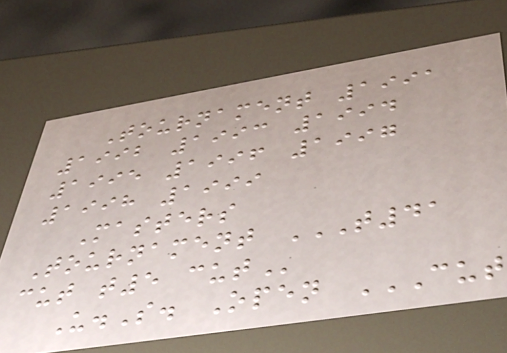Tournament 1991
1992 1993 1994
1995 1996 1997
1998 1999
Masters
Tournament T41
CUT T5 CUT
U.S. Open CUT
